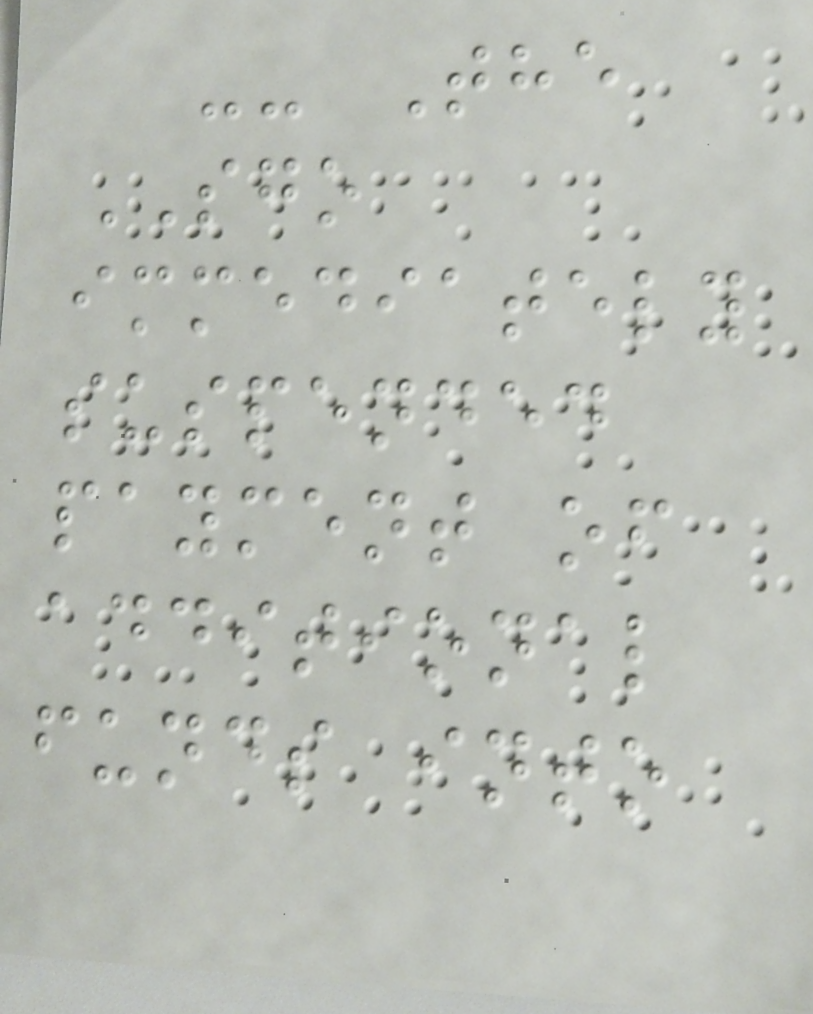-- The
SGO
immediately
suspended
payment of
additional
funds into
